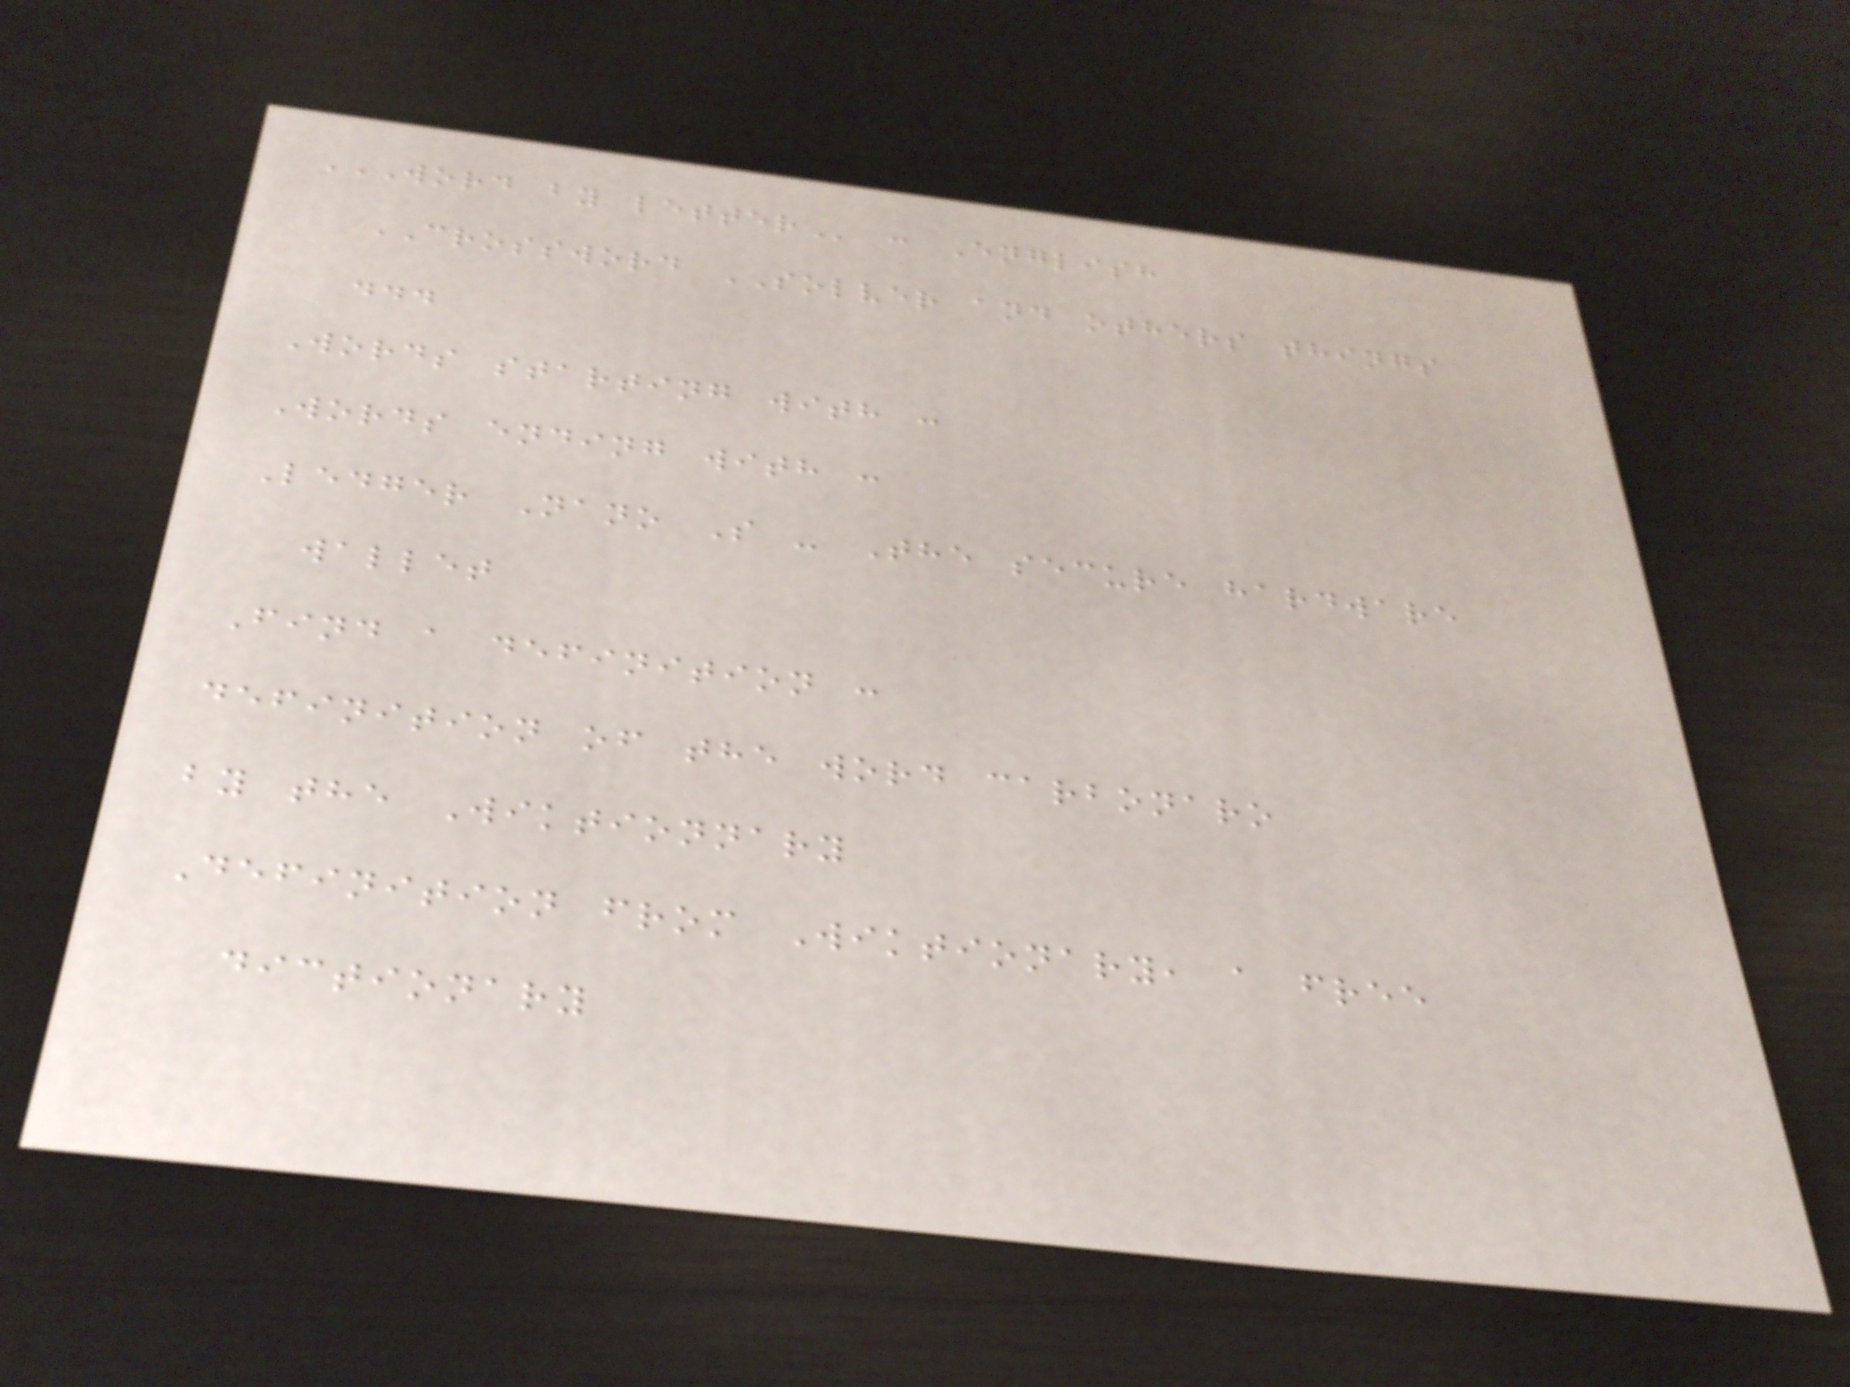WORD BY LETTER : English
CROSSWORD SOLVER and others things
...
Words starting with :
Words ending with :
Ledger Nano S - The secure hardware
wallet
Find a definition :
definition of the word carbonaro
by the Wiktionnary
Definition from Wiktionary, a free
dictionary
